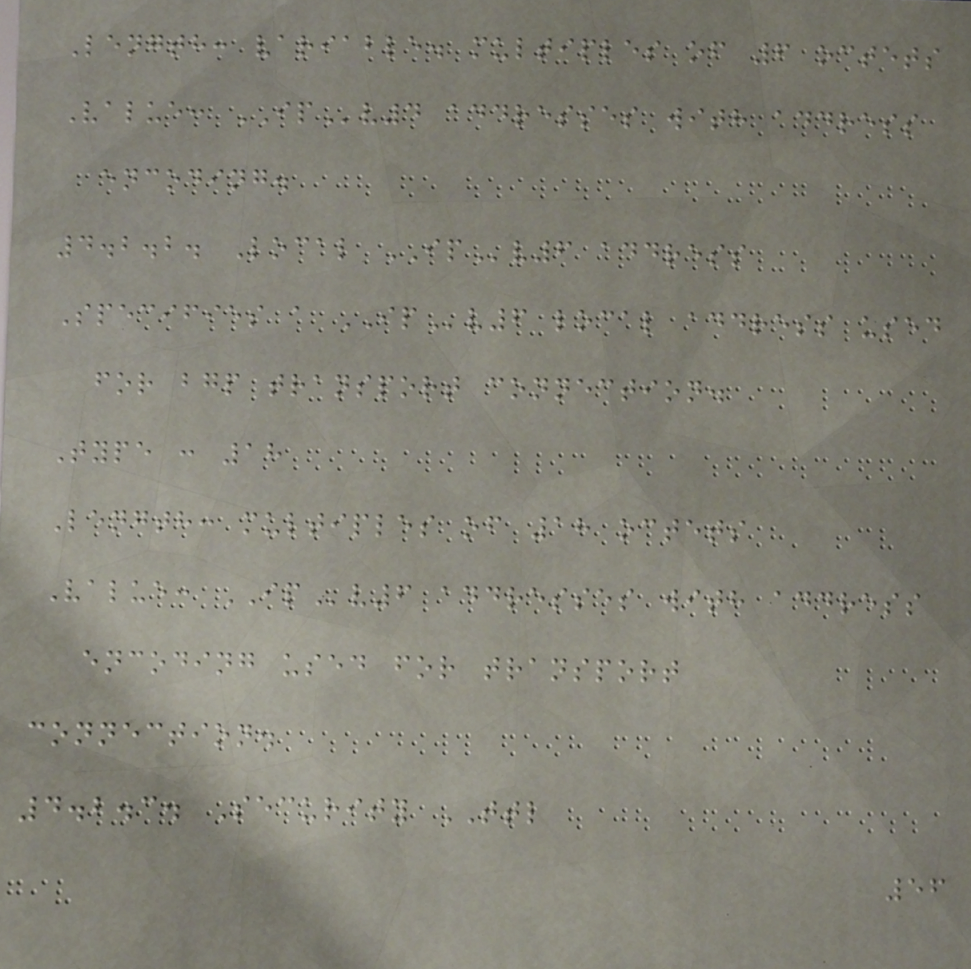Length: variable. multiples of 6 octets
Value: IPv4 addresses with address
encoding.
4.2.2. Local IPv6 address
Specifies a IPv6 local address used
for bgp transport connection.
Type : 18
Length: multiples of 18 octets
Value: IPv6 addresses with address
encoding used for transport
connection.
4.2.3. Security TTL
56
